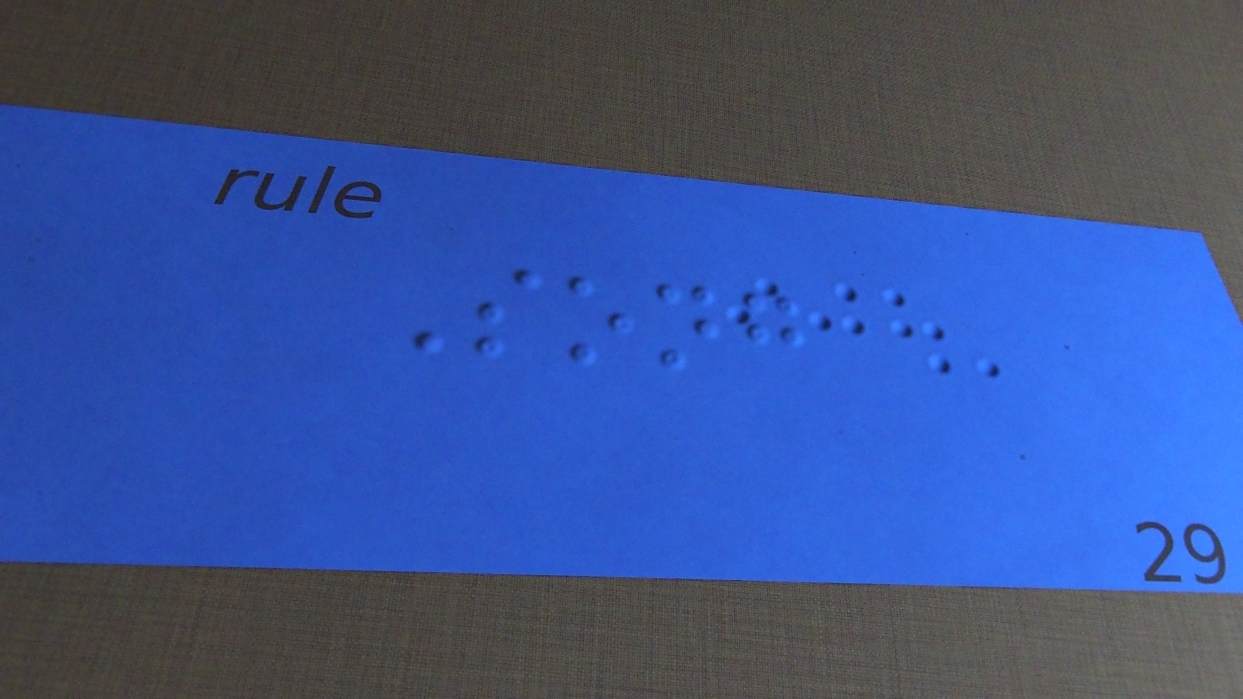Song
